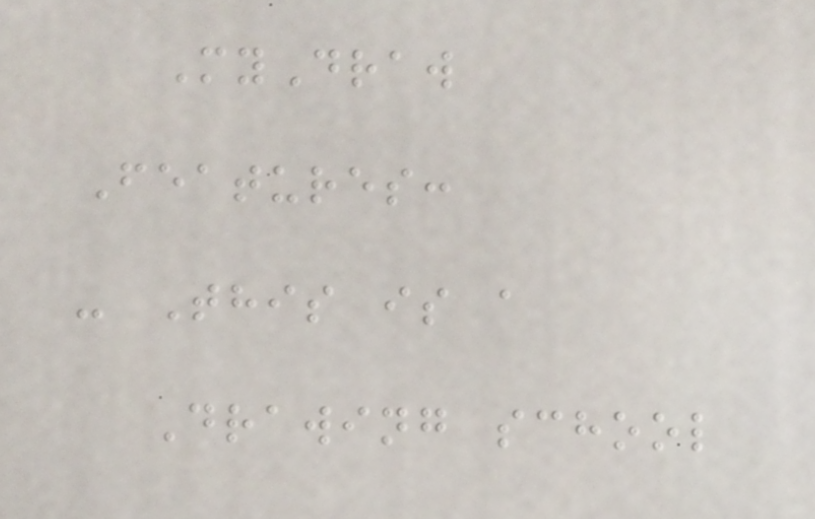MyDraw
Features:
- This is a
Drawing school
